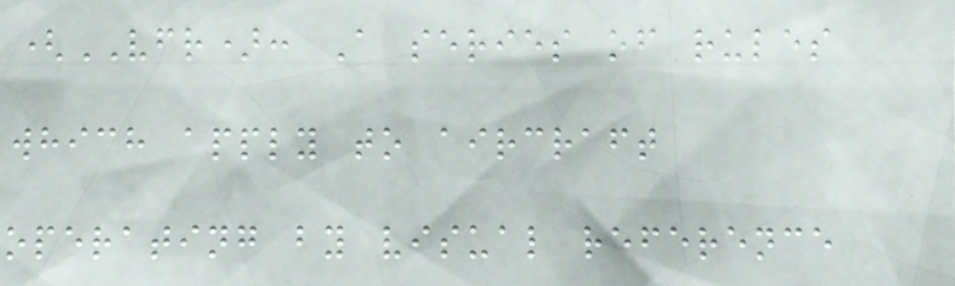(VFR): A series of rules
which apply to aircraft
operating by visual reference
